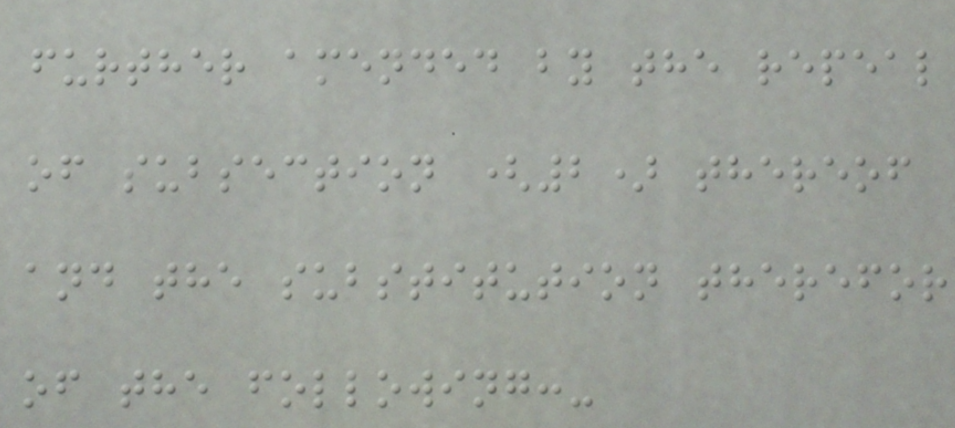further amended by the repeal
of subsection (2) thereof
and the substitution therefor
of the following:-
